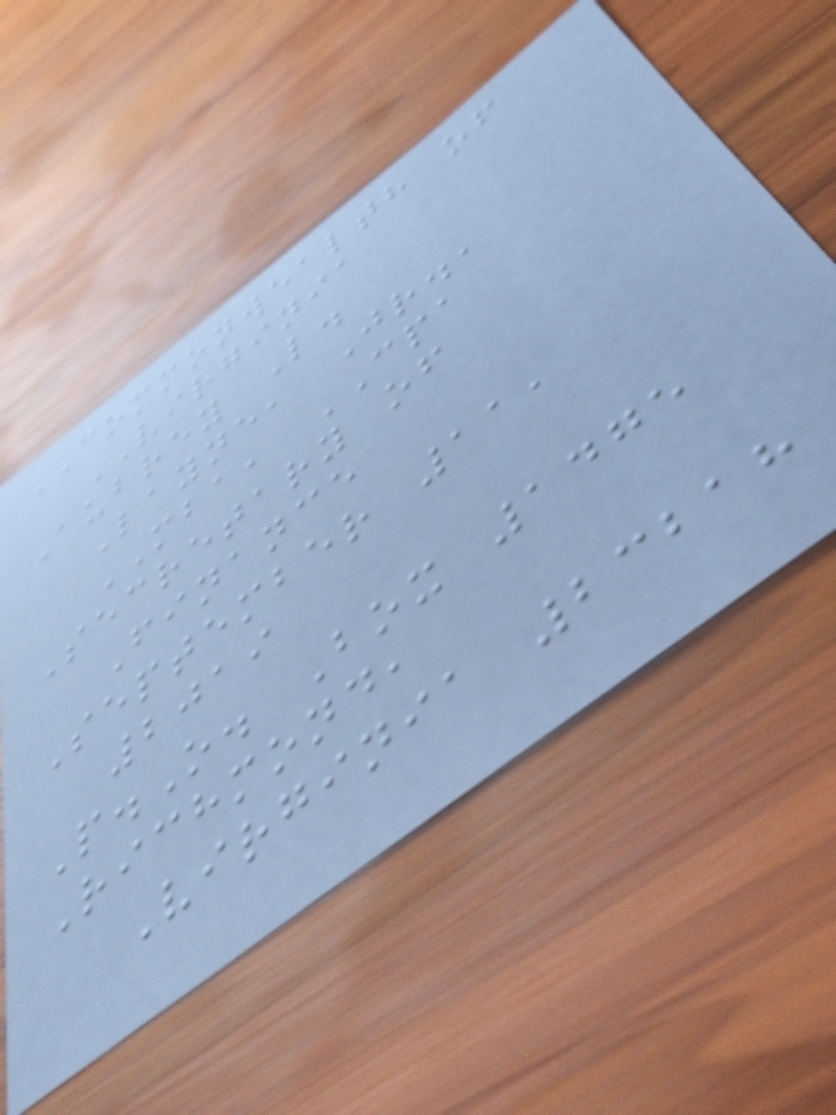COMMONWEALTH of
VIRGINIA
Aubrey L.
Layne, Jr.,
MBA, CPA
Secretary of
Finance
September 11,
2019
P.O. Box 1475
Richmond,
Virginia 23218
